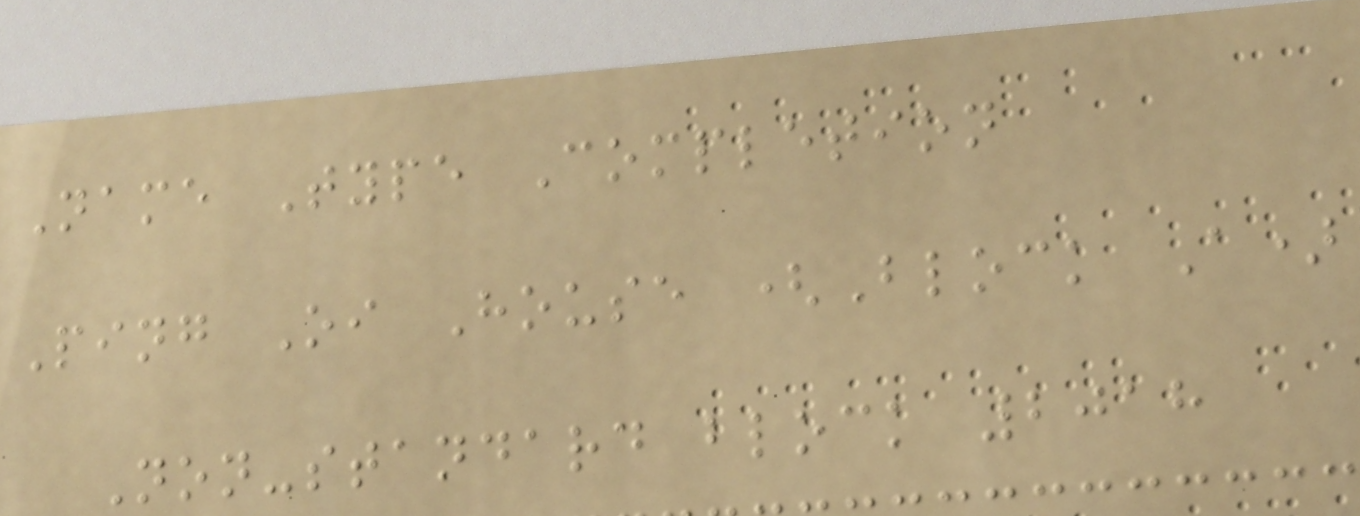Name Type Completion
Ping Oi House (Block A)
Non-standard block 2018
